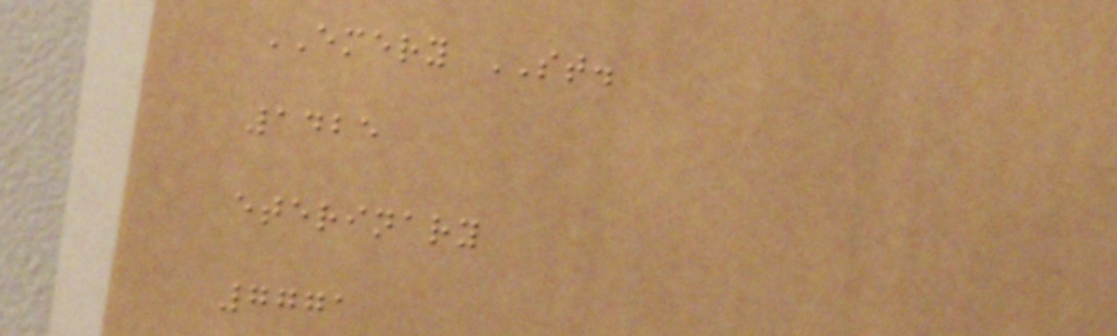EMERY ST.
1425
eterinary
7771
